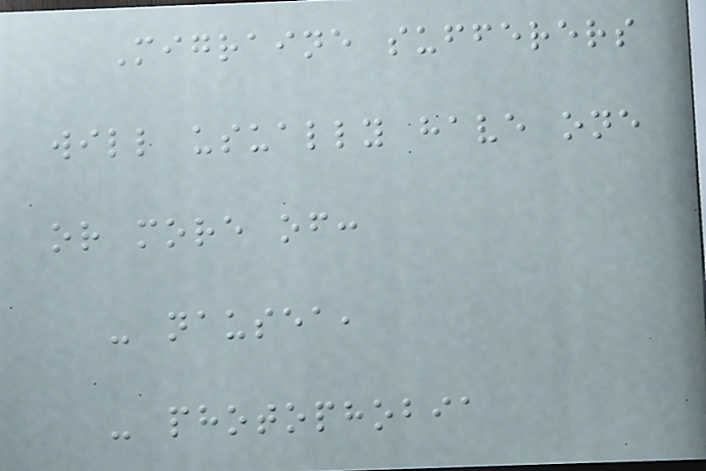Migraine sufferers
will usually have one
or more of:
- nausea,
- photophobia
